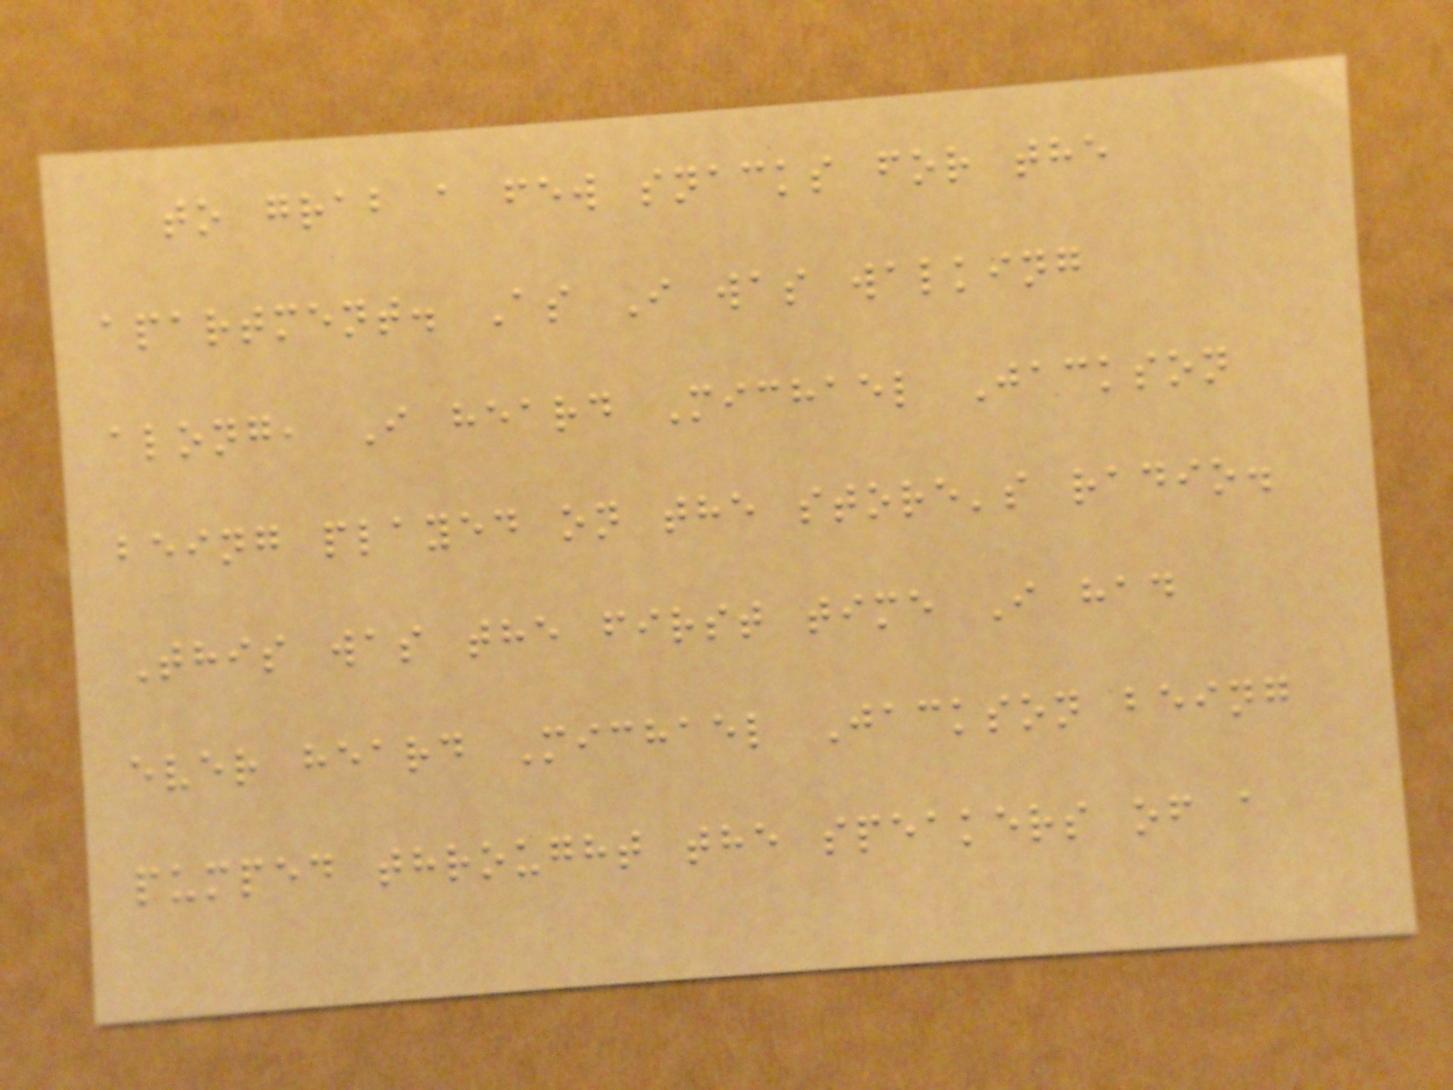to grab a few snacks for the
apartment. As I was walking
along, I heard Michael Jackson
being played on the store's radio.
This was the first time I had
ever heard Michael Jackson being
pumped throught the speakers of a
